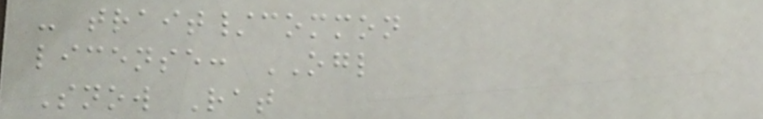- trait/common
license: OGL
Snow Rat
